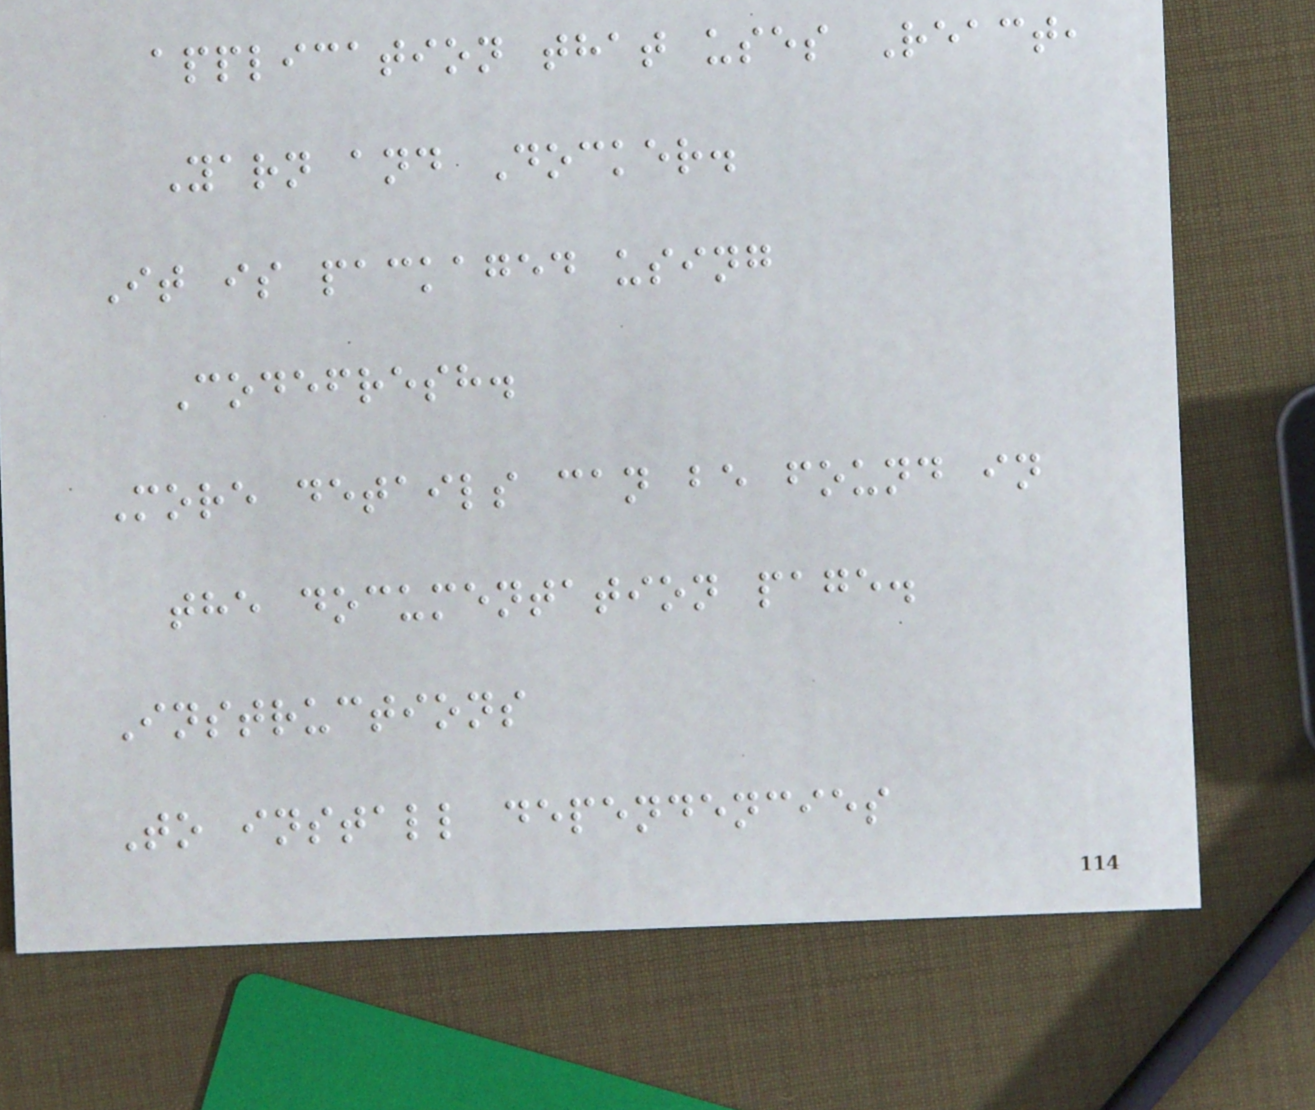application that uses React,
Yarn and Docker.
It is packaged using
Codefresh.
More details can be found in
the documentation page.
Instructions
To install dependencies
